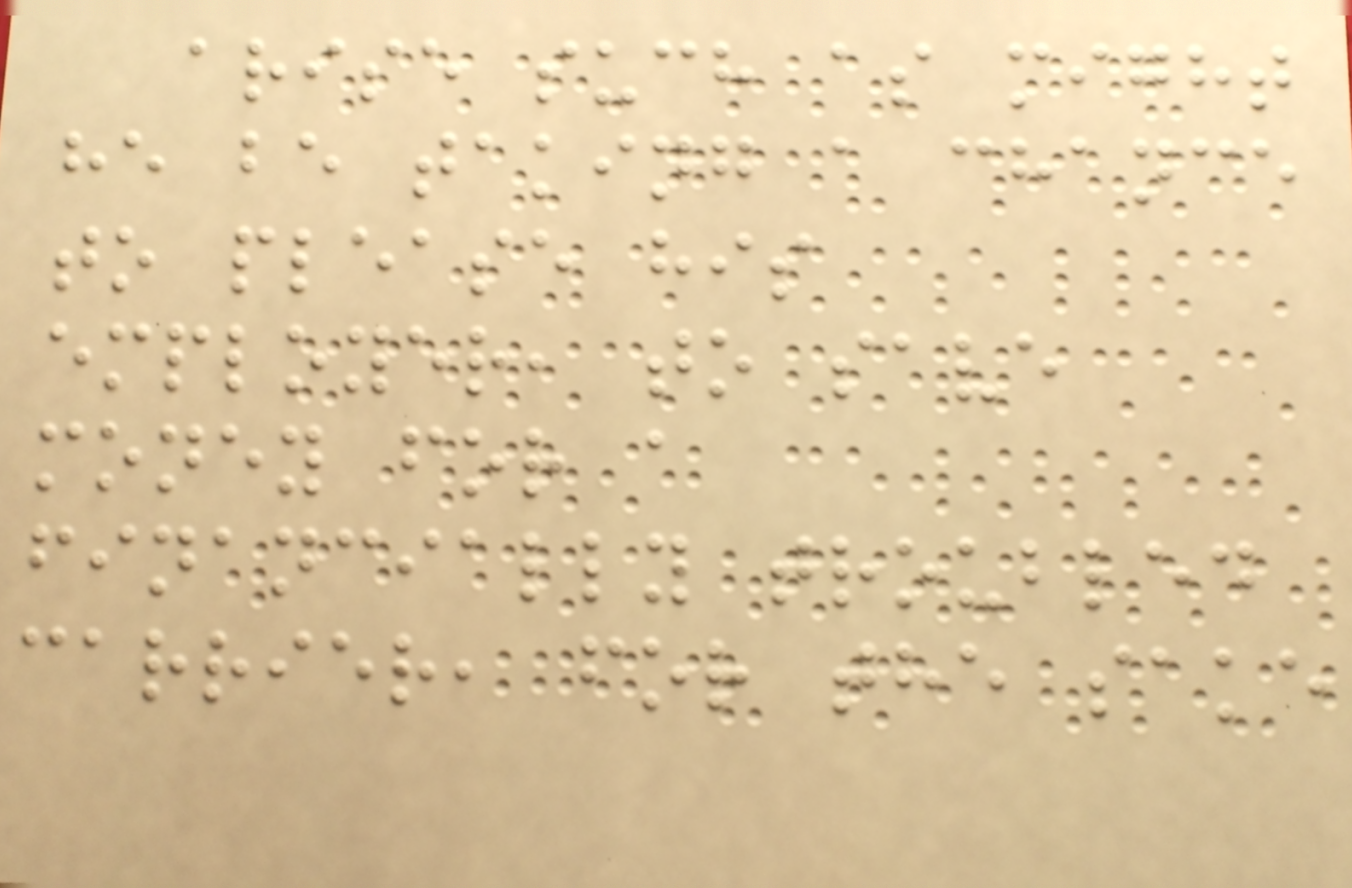arise such as might
he be taking a chance
to please his
employer, to save
money for a
financially troubled
carrier, for the sake
